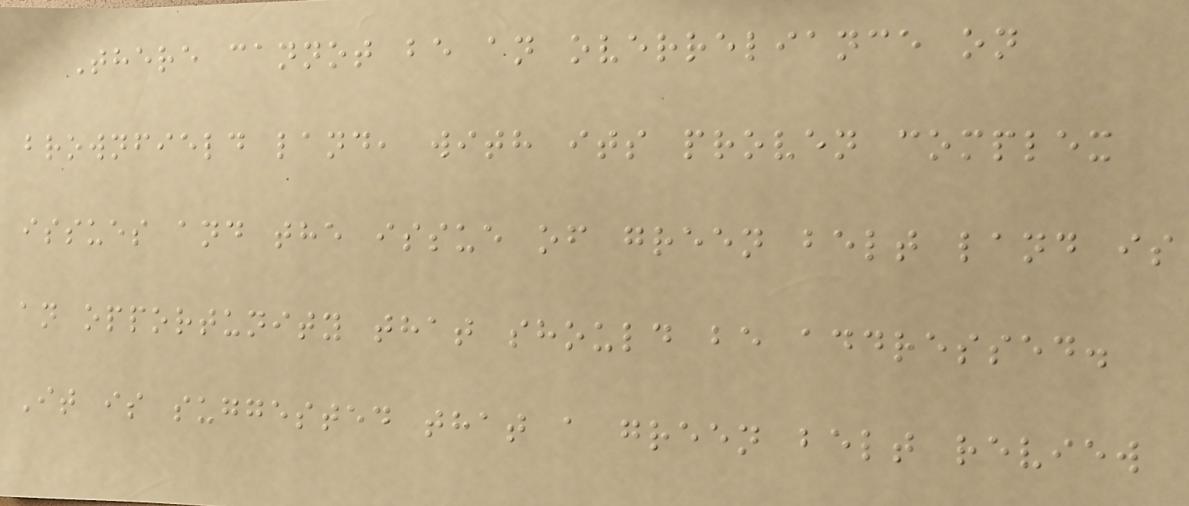There cannot be an overreliance on
brownfield land, with its proven complex
issues and the issue of green belt land is
an opportunity that should be addressed.
It is suggested that a green belt review
